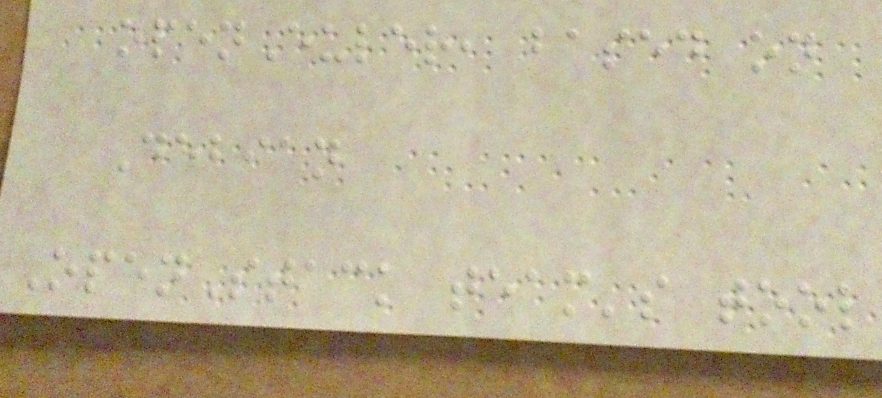openEuler, based on
Debian
OpenStack team's tool
